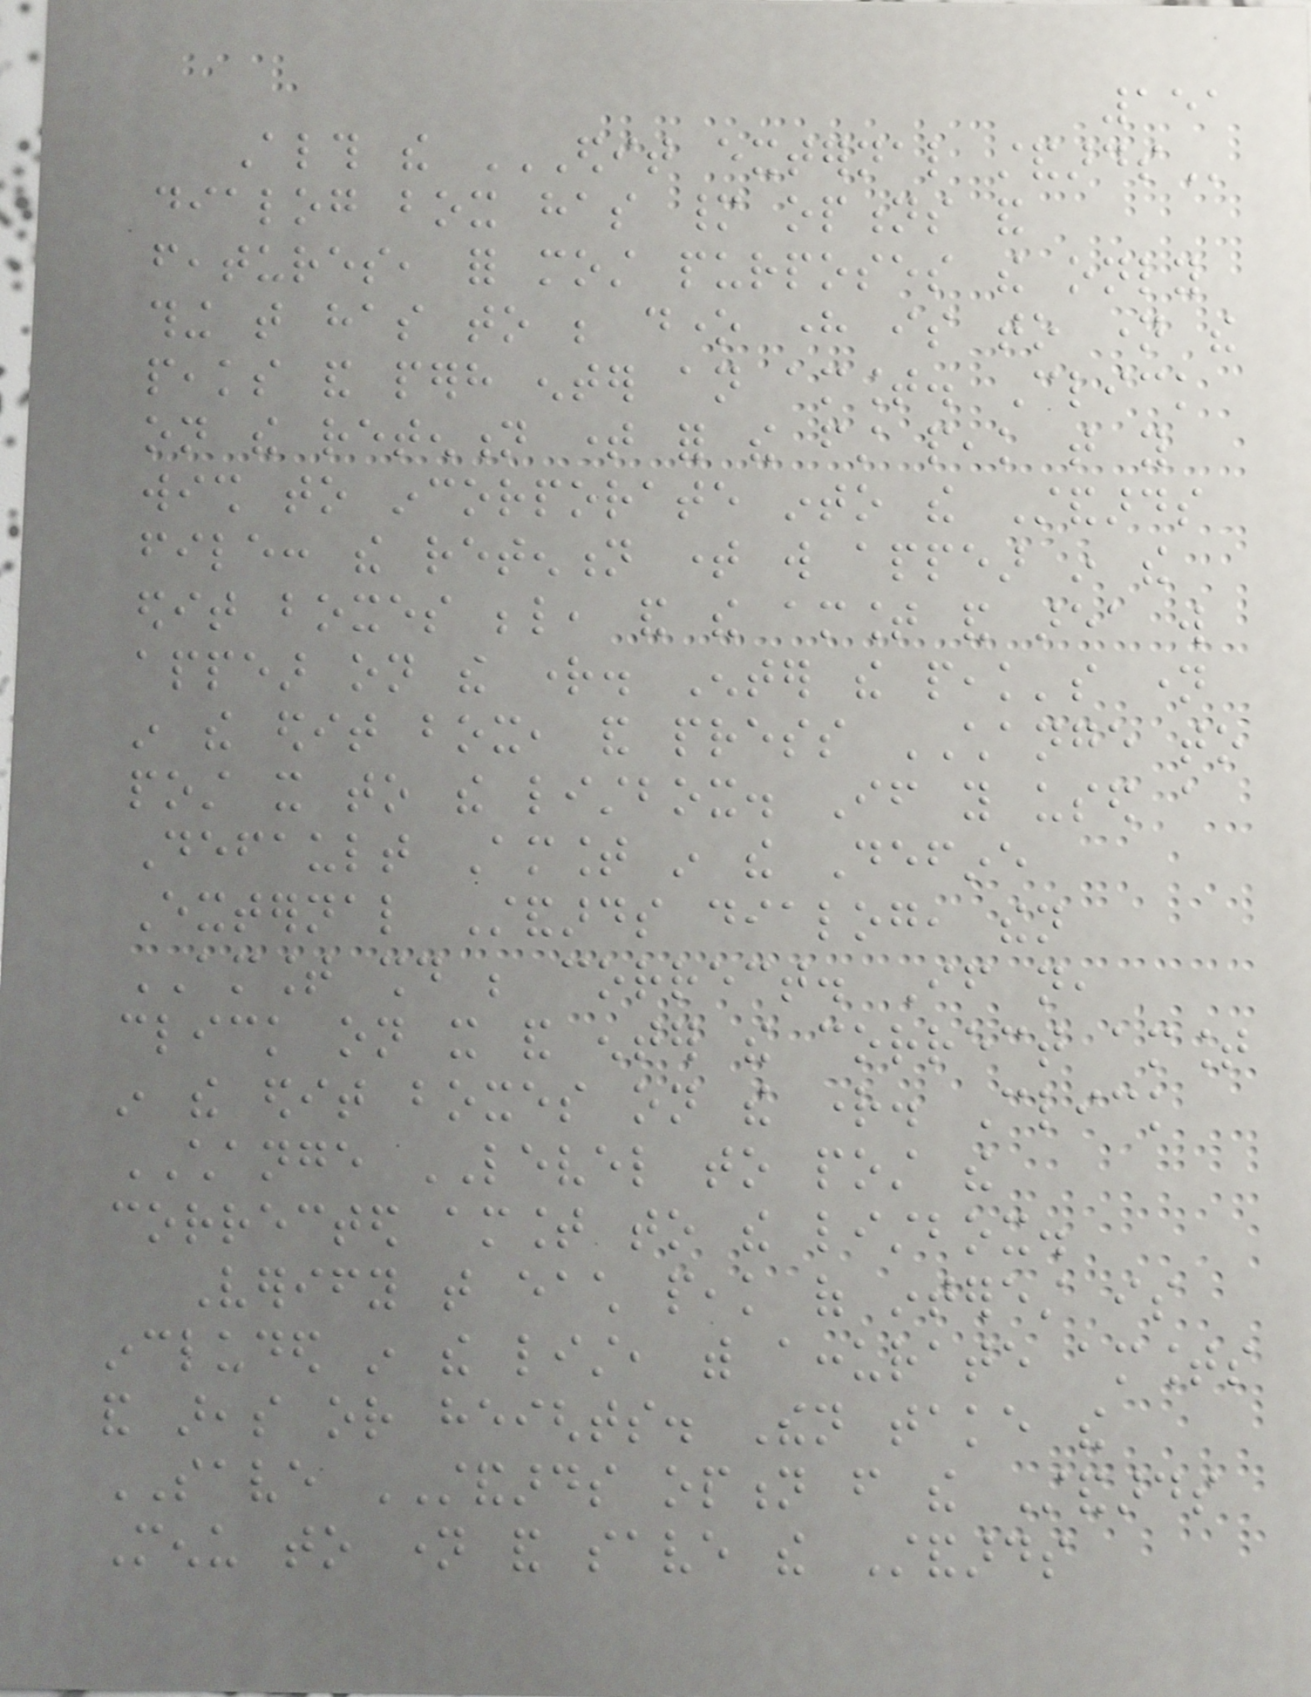151
Although the EDIT EXTERNAL STANDARDS
dialog box has many options and
features, for most purposes the only
thing that has to be done here is to name the
peaks and perhaps enter an amount. Click
on the retention time for the first peak that you
wish to incorporate into the Standards
file: the retention time will appear in the
edit boxes below, and the amount and area will
appear on the right. Enter the peak's name
in the edit box, and press CHANGE to
post it to the listbox. If you used a
Default Amount in the Define
External Standards dialog, then
AMOUNT should be correct. If not,
click on it and enter the correct amount
in the edit boxes on the right. Click
CHANGE LEVEL to post the
corrected amount to the listbox.
Verify that each peak of interest is
included in the list, with accurate amounts
and areas or heights. Then take the
SAVE STANDARDS option from the Standards
Menu to name and save the Standards
